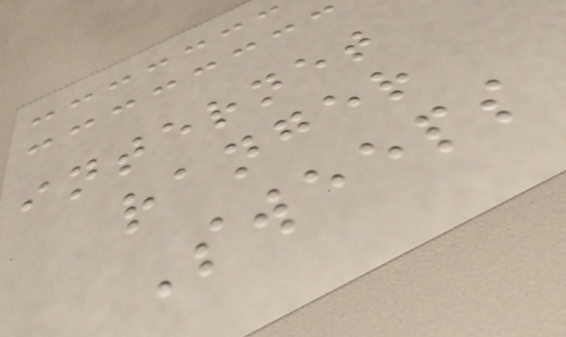internet
ranger
Sweeps
